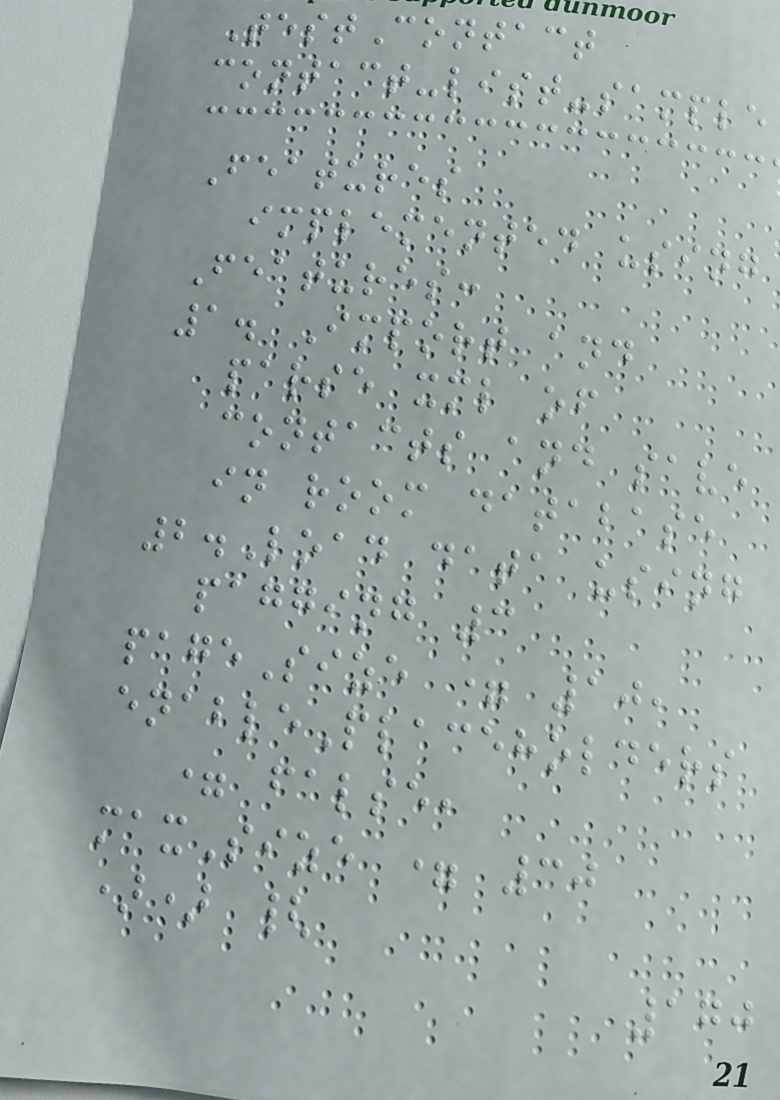TestContact
contact-list-sample
Features
implemented using
Features:
1. Import and
parse xml of
contacts and save
in room database
2.Load data using
pagging 3
pageSize = 10,
enablePlaceholders
= false,
maxSize = 30
)) {
170
